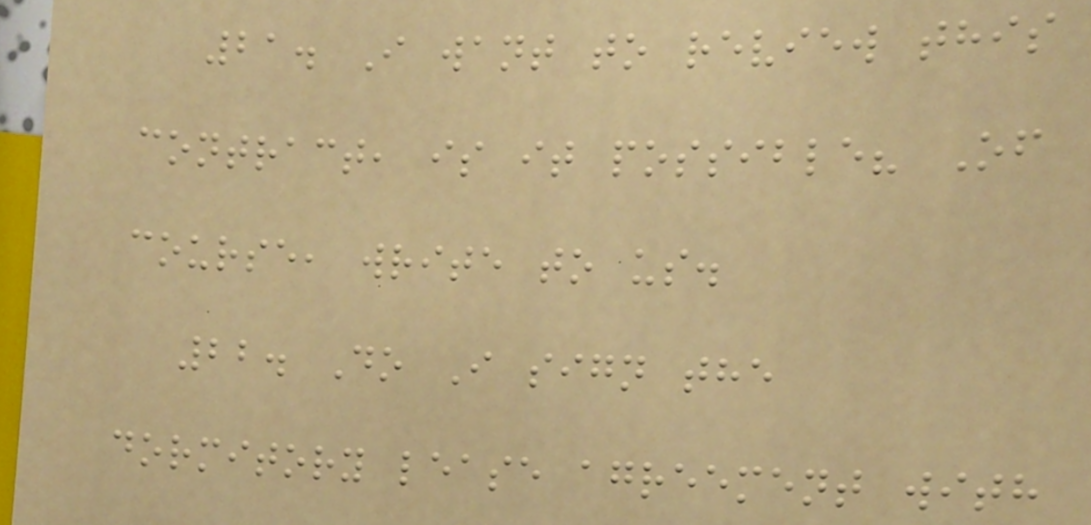21. I want to review this
contract, is it possible? Of
course, write to us.
22. Do I sign the
dormitory lease agreement with
